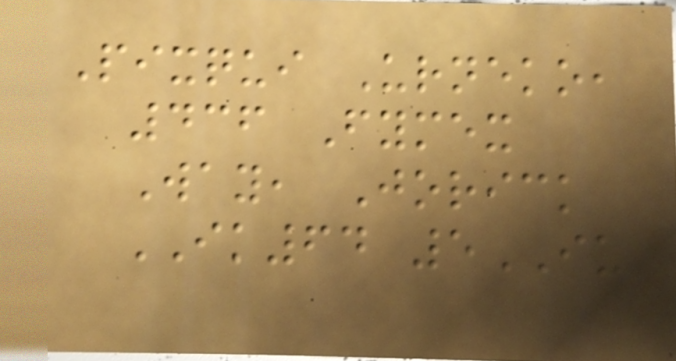Pixqui Urneko,
436 Fymex
Way, Jorick
IK64 5IU
